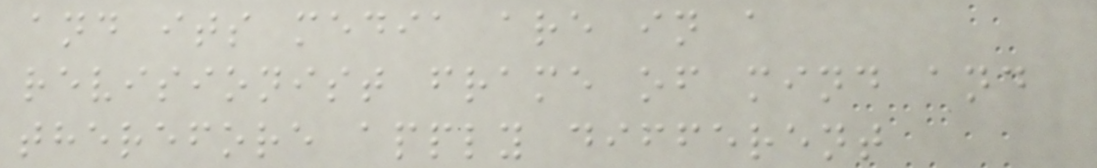and its media are in a
revisionist frame of mind and
therefore apply different
